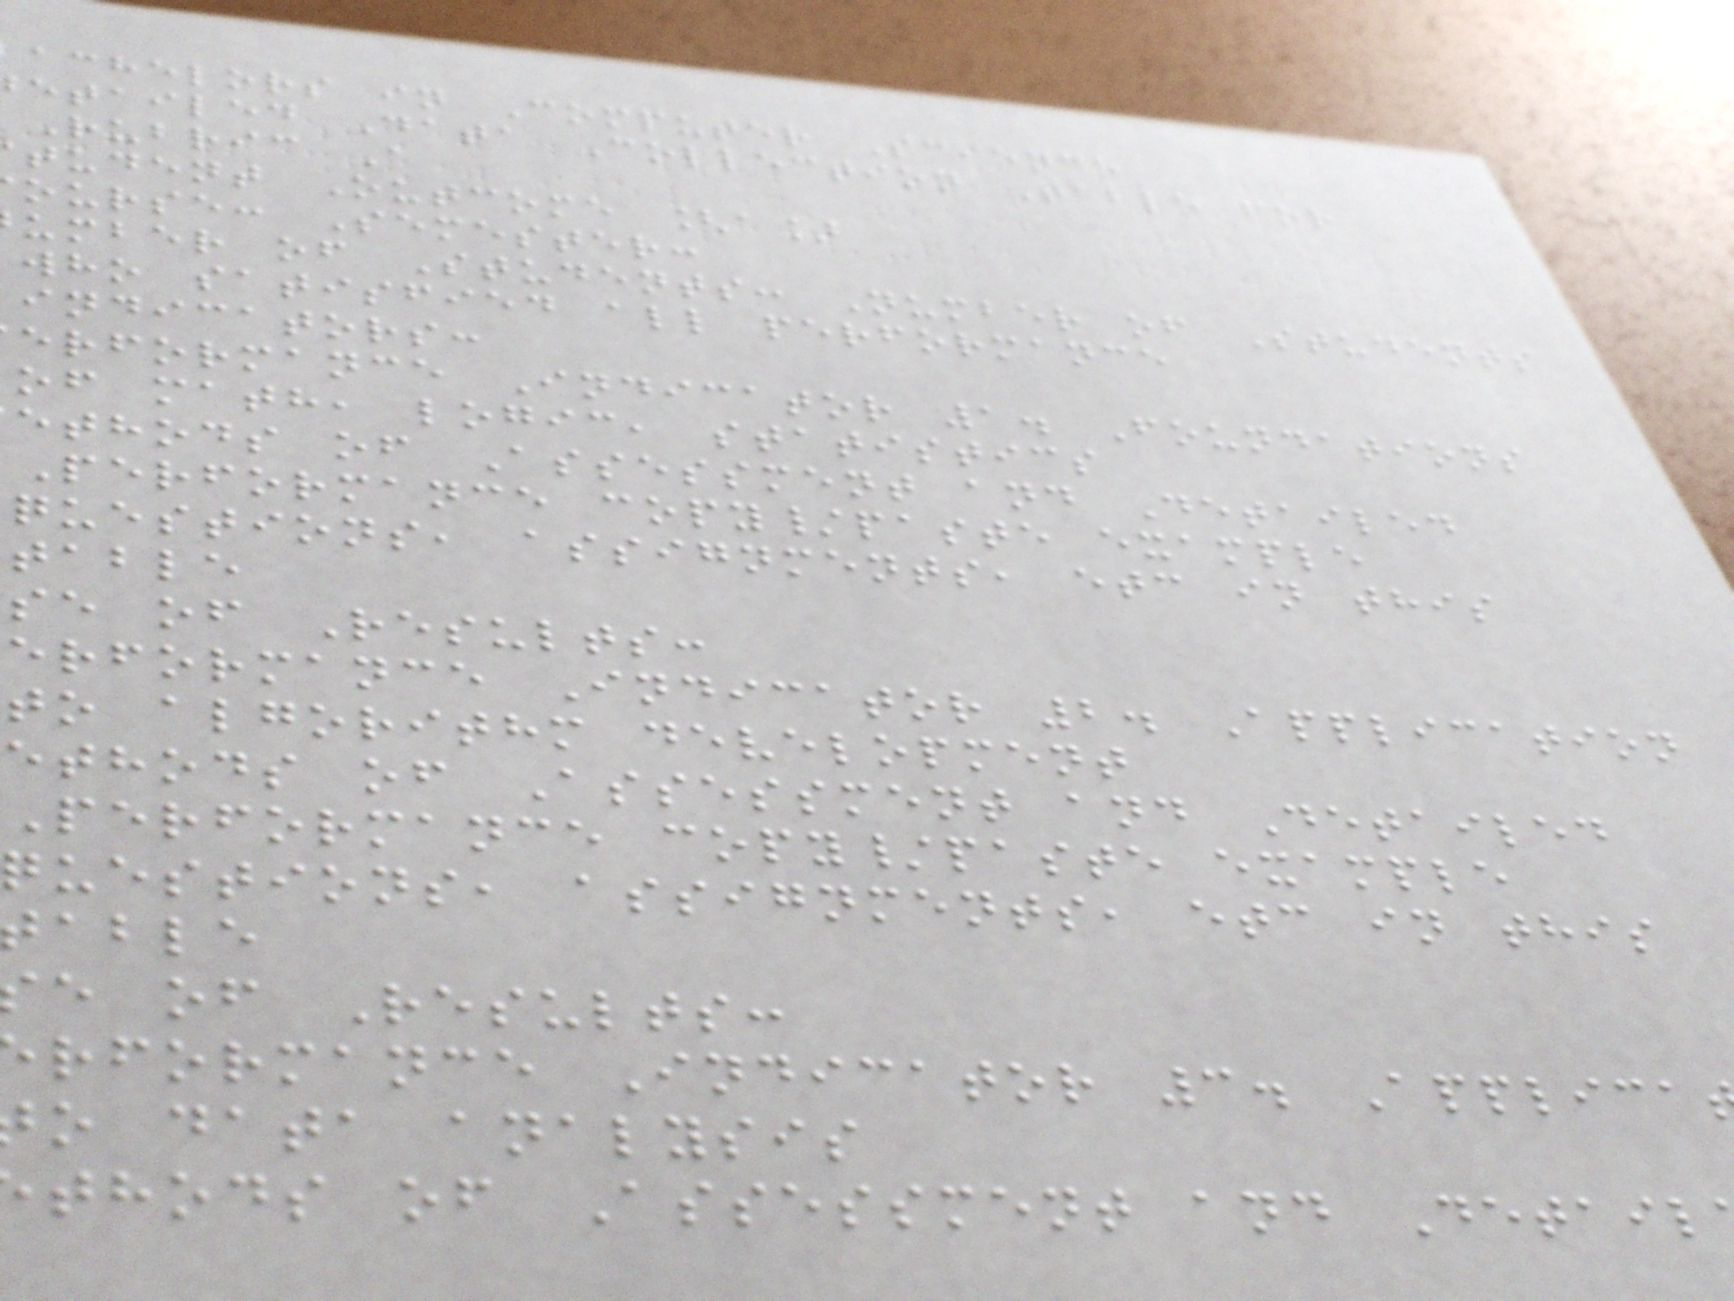achelors in Computer Science
etailed Data Collection Table for
Rubric A
tudent Outcome [a]
ourse: Semester:
umber of Students: Number of Students
who satisfied all performance
indicators:
erformance Indicator 1. Foundations
of math, logic, statistics
ethods of Assessment and Detailed
Performance copy/paste example
questions, assignments, etc in this
table
se of Results:
erformance Indicator 2. Application
to algorithm development
ethods of Assessment and Detailed
Performance copy/paste example
questions, assignments, etc in this
able
e of Results:
rformance Indicator 3. Applica
o data analysis
thods of Assessment and Detail
